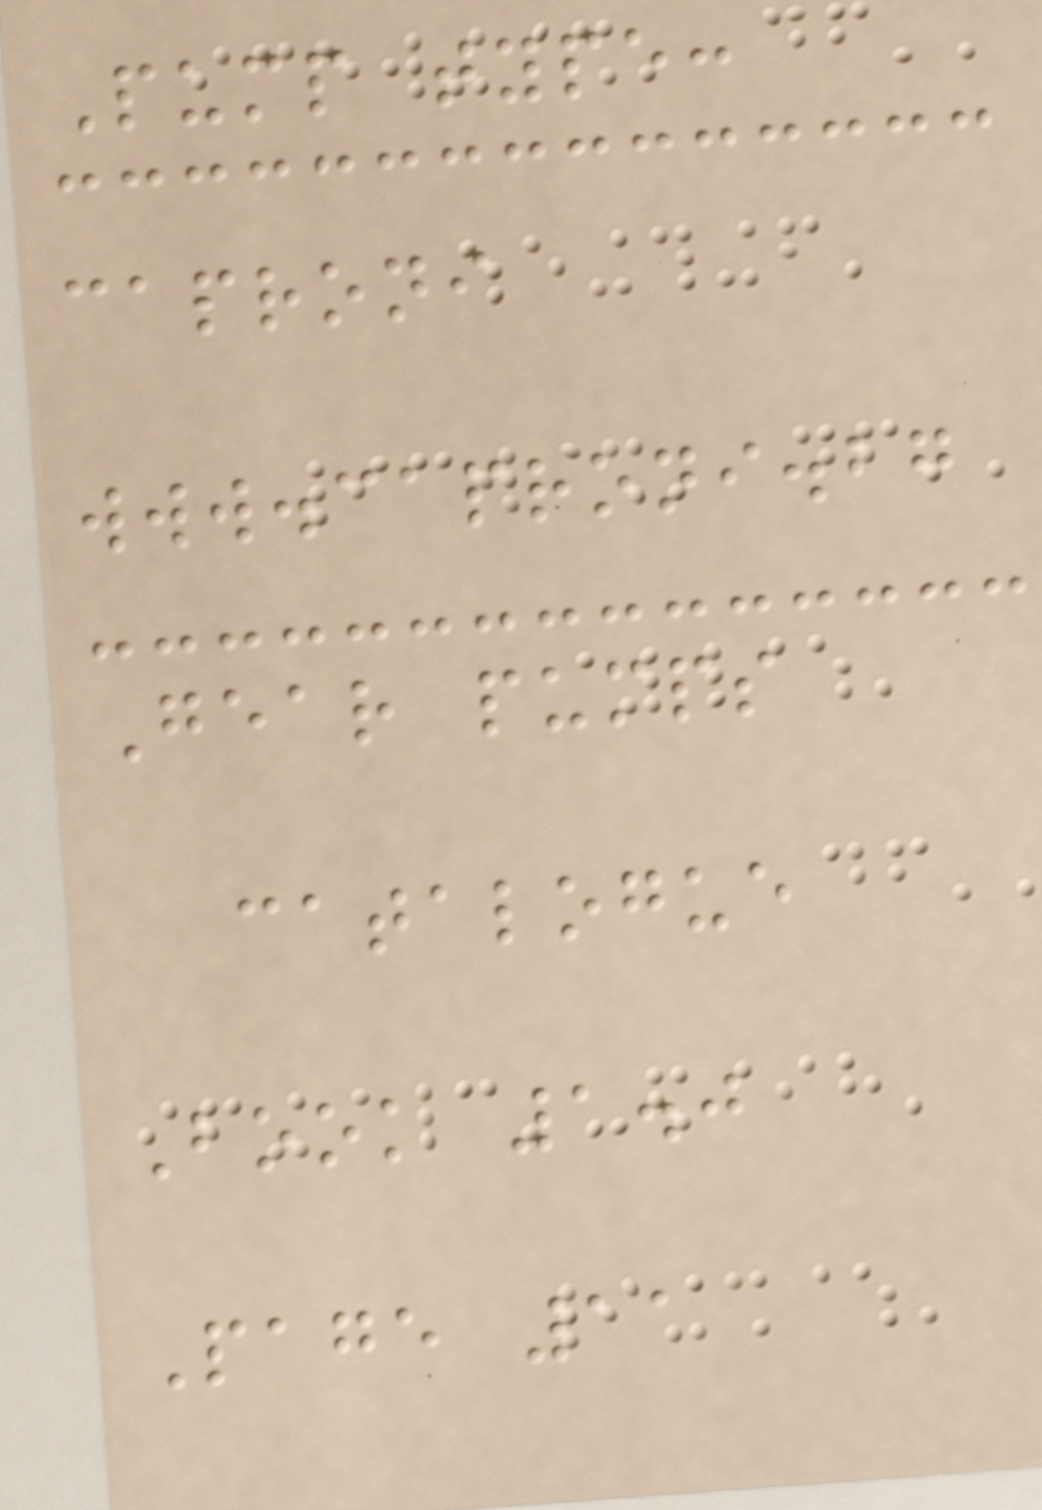Pump type:
caproni
www.caproni.bg
Gear pumps
catalogue
Book 1.0
Page 11
